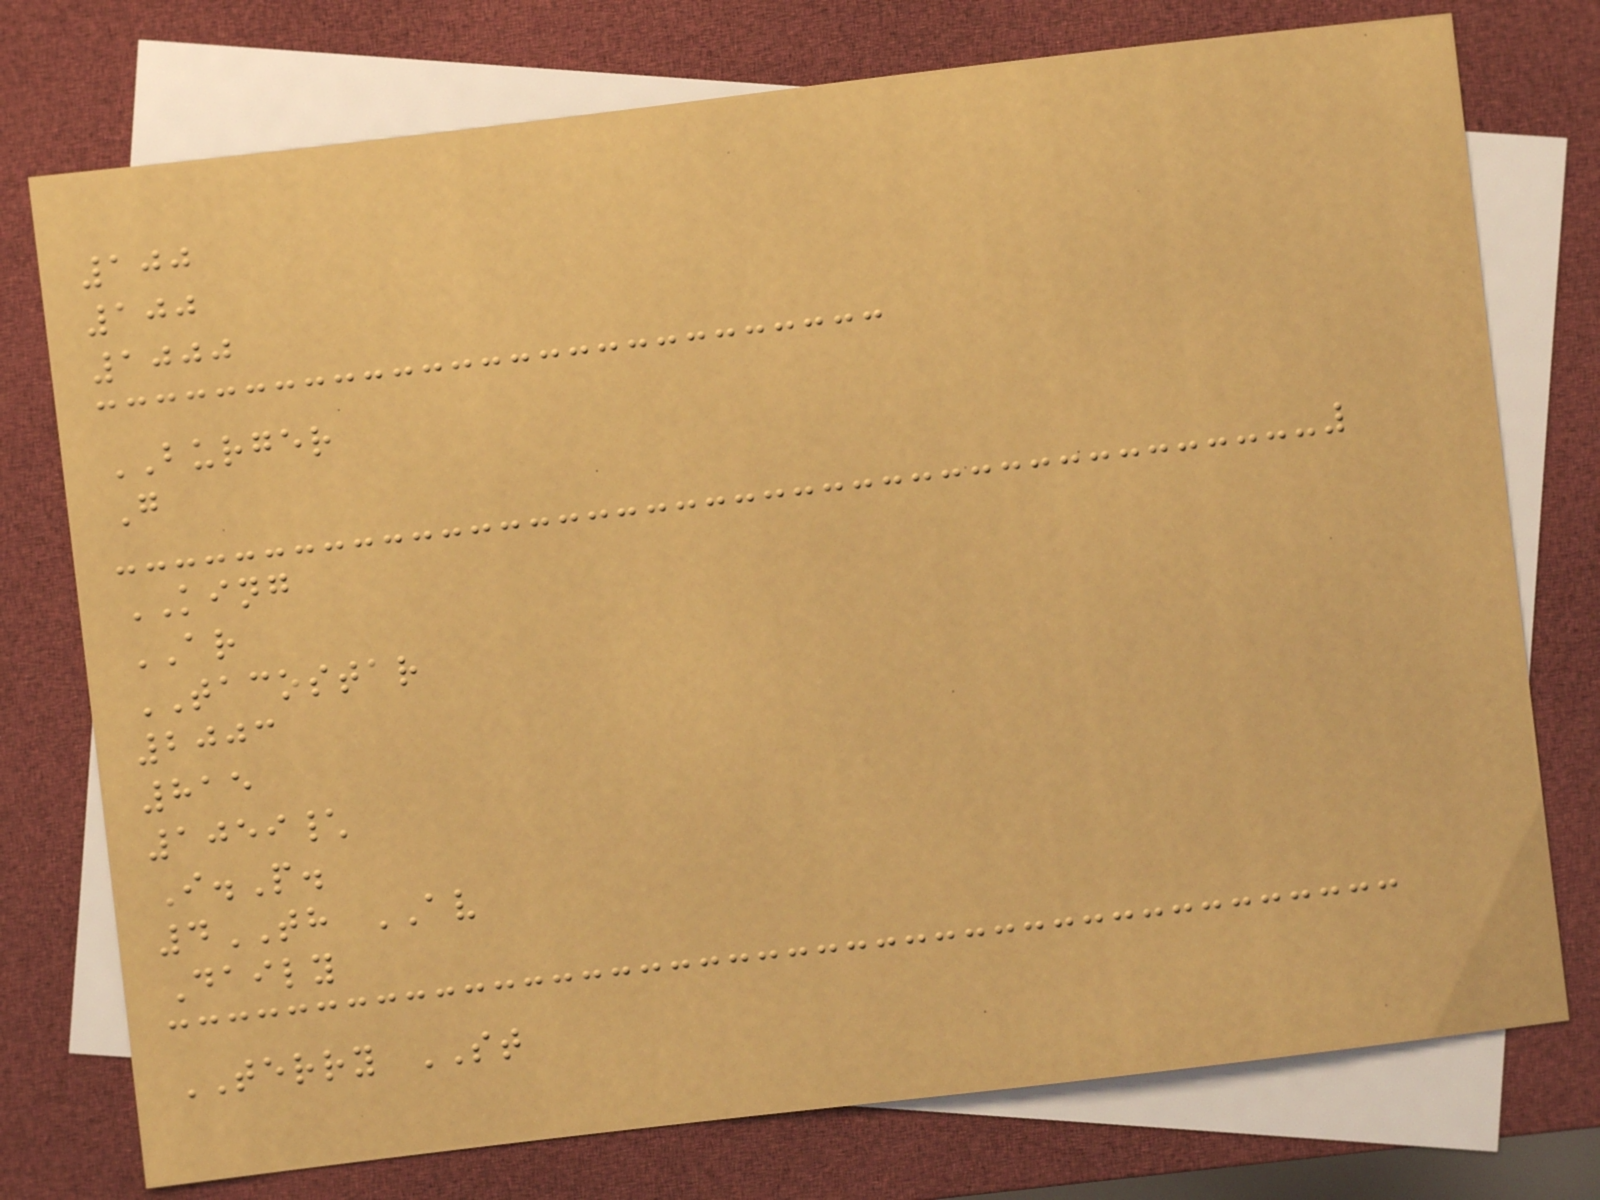100
100
1000
BURGER
G
KING
AR
TACOSTAR
2003
815
1059\
I.P.
4TH AV
Daily
TERRY ST
